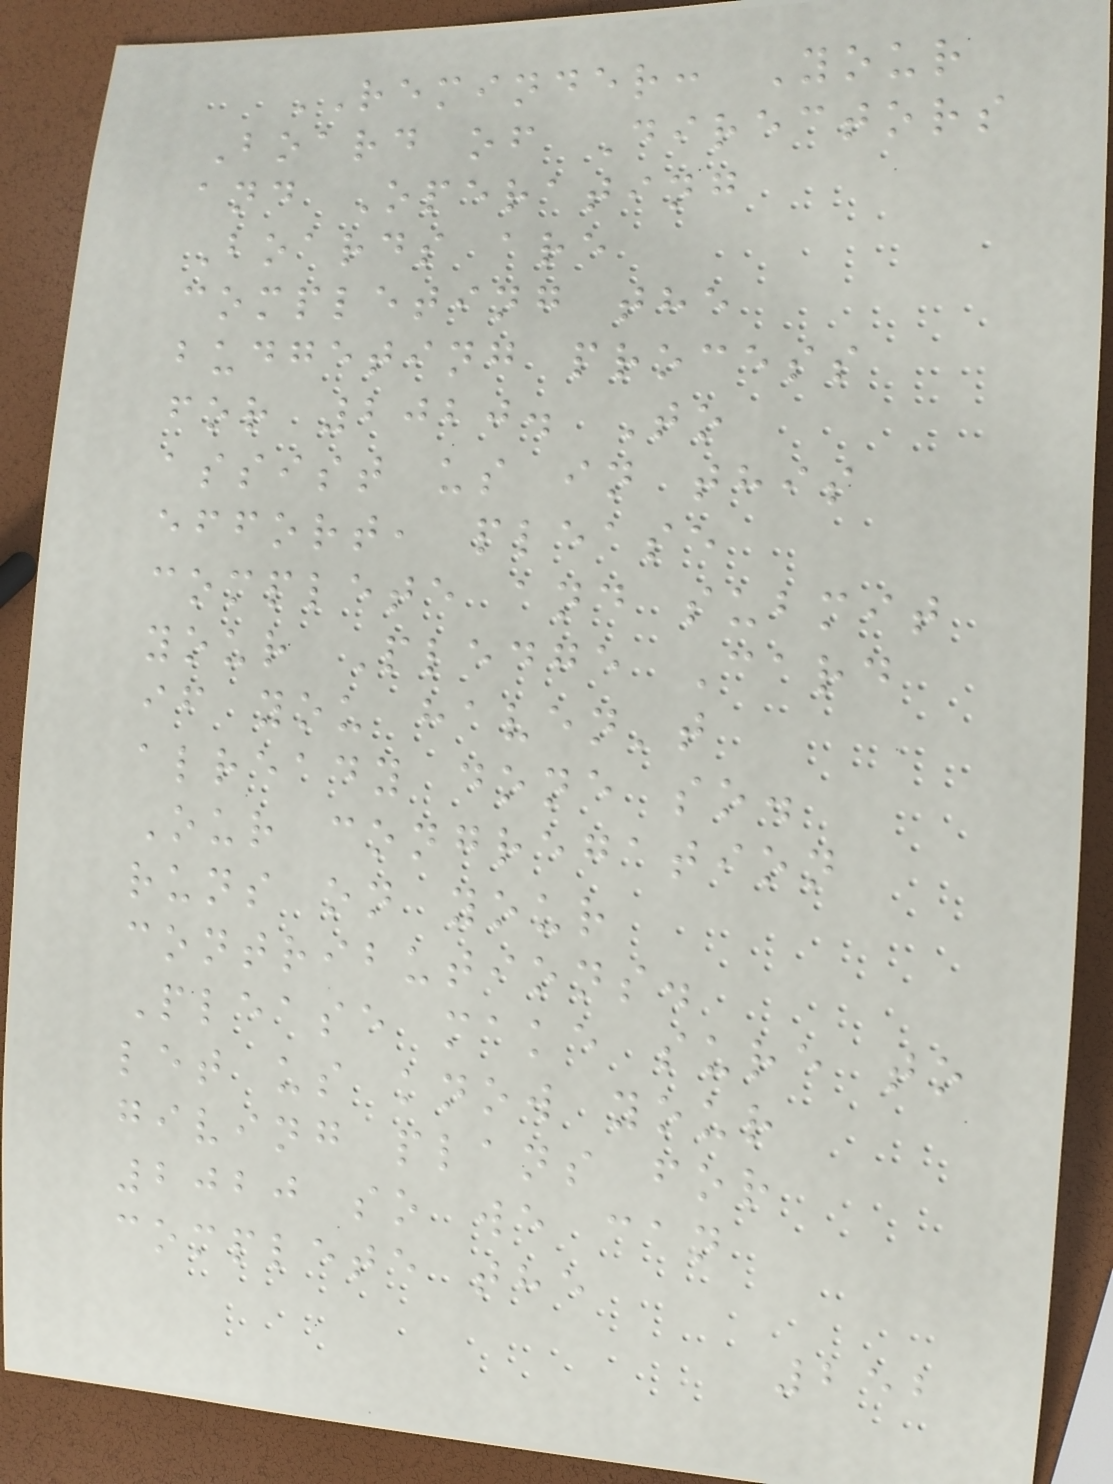REMINDER: Your
Board of Directors
and Operating
Boards are
completing the
budgeting process
for 2020. To
assist us in this
effort, please
complete and submit
your Pledge Card
if you haven't
already done so.
Our congregation
runs on your
contributions.
Please make sure to
let us know your
giving plans for
2020 so we can
complete the
252
